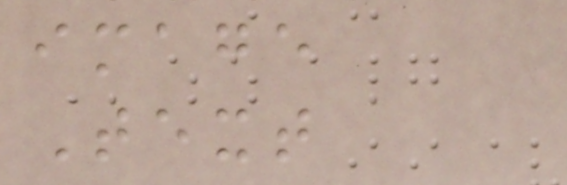image
Text
